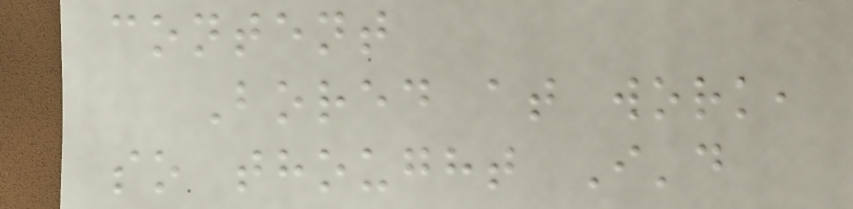content
Bored at work,
so thought I'd
